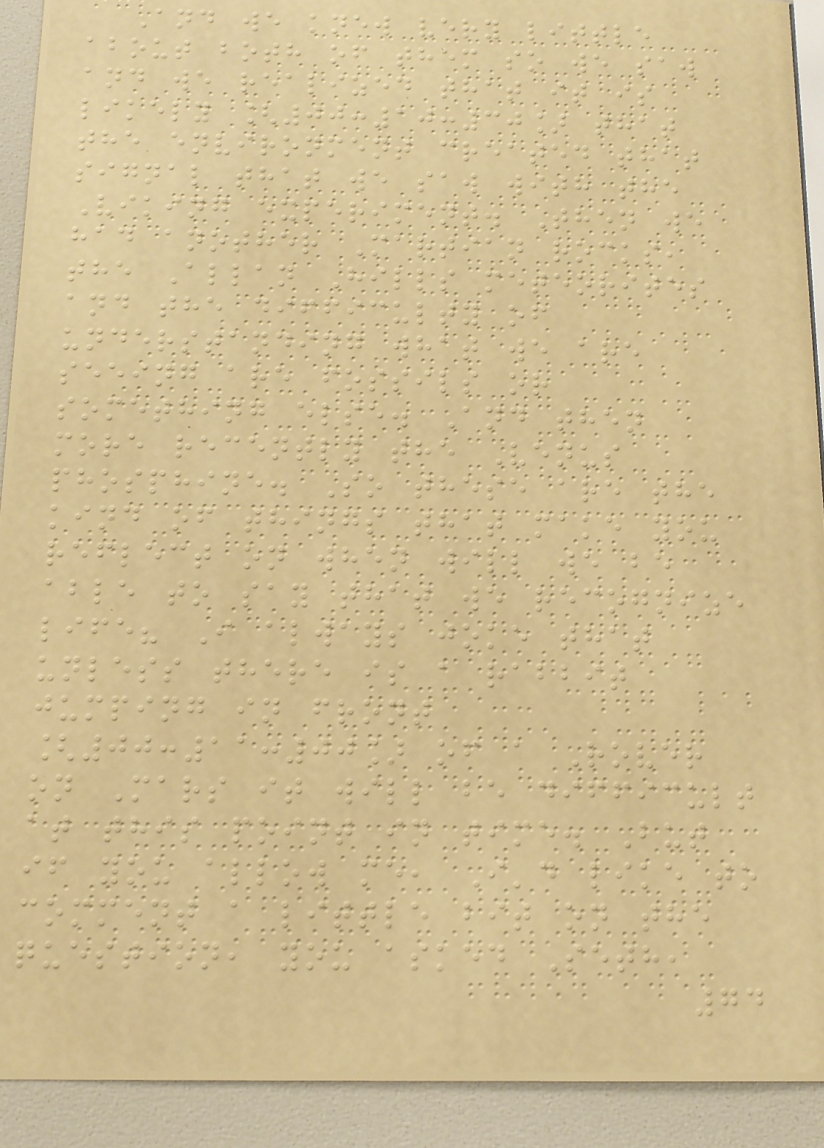And we knew very little
about both of them so we saw
and we realized that it is
likely [00:10:30] that
the environment created that
signal that we saw with the
Viking experiment. Then we
had another Martian rocks,
the Allan Hills meteorites
and the difficulty of
understanding what we are
seeing are fossils or
something else. And then
more recently the Venus
phosphine. So these are the
kind of things that make you
reflect on when will we be
able to say that we recognize
life? I always joke that
unless there is a rabbit
jumping in front
[00:11:00] of a Rover
on Mars it will be difficult
at this point in time. But
if you allow me, I'd like to
comment a little bit on the
question, you asked Seth,
74
